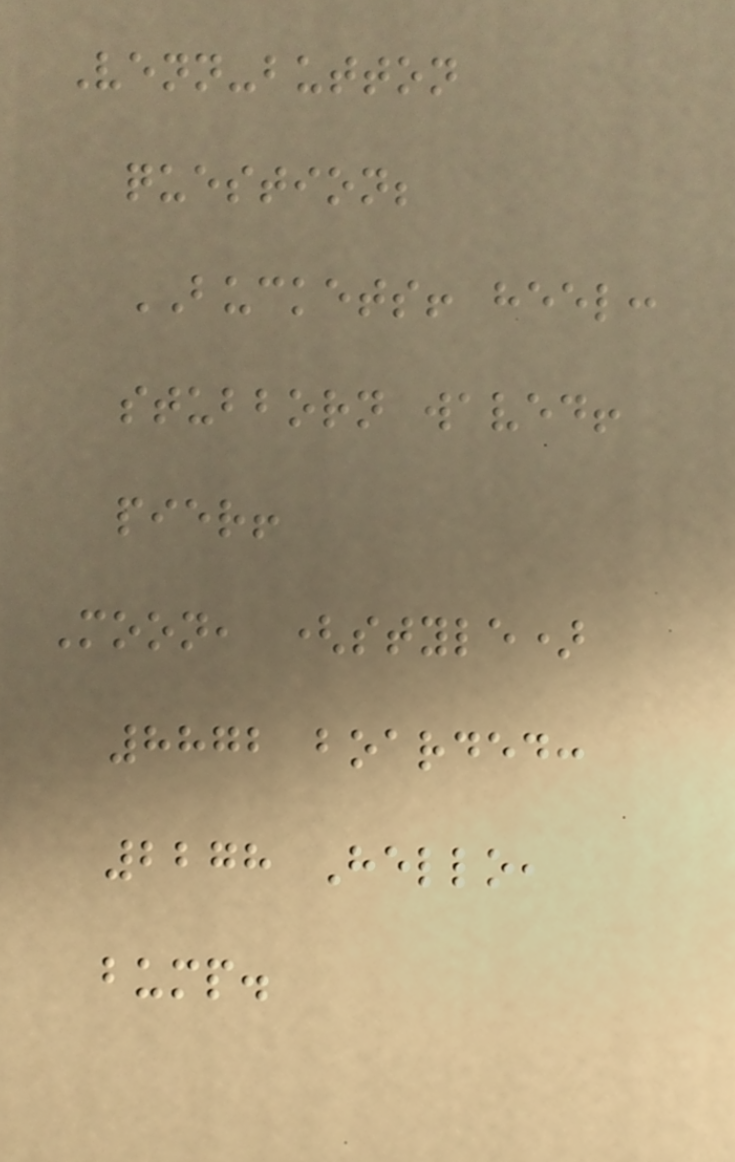Venn-button
question;
BUCKETS! heel:
stubborn waved!
pier!
Moon, (style)
8872 boarded:
2278 Hello,
bump.
